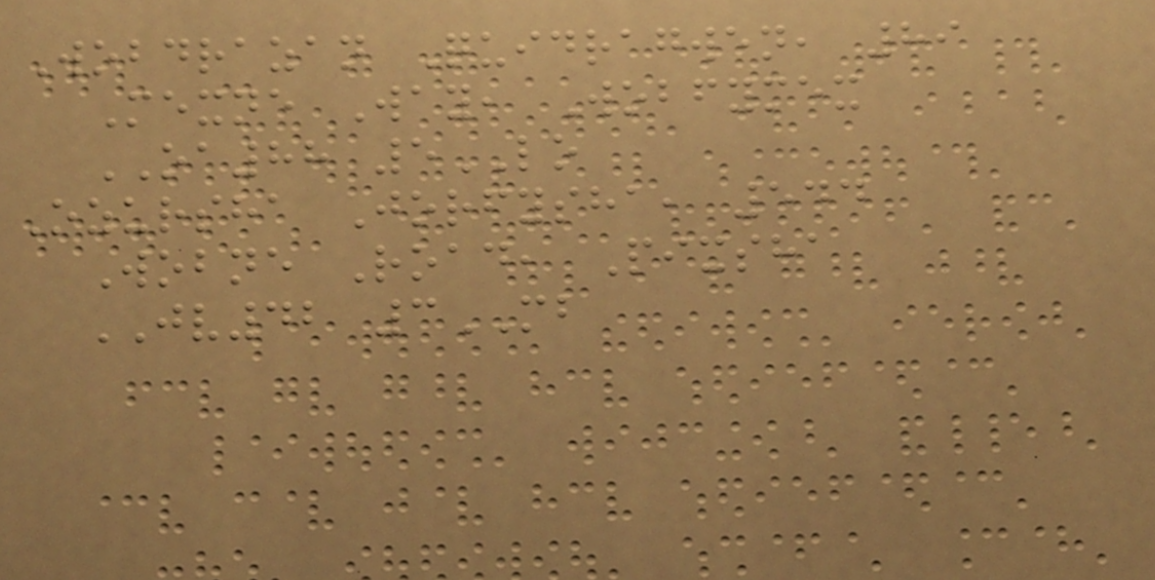Wobdrazan Quidragwen, 89
Mexne Way, Wobfymex
OA88 5LO
Ozursha Jorfysha, 544
Wobne Road, Pixsha
JV42 3MB
